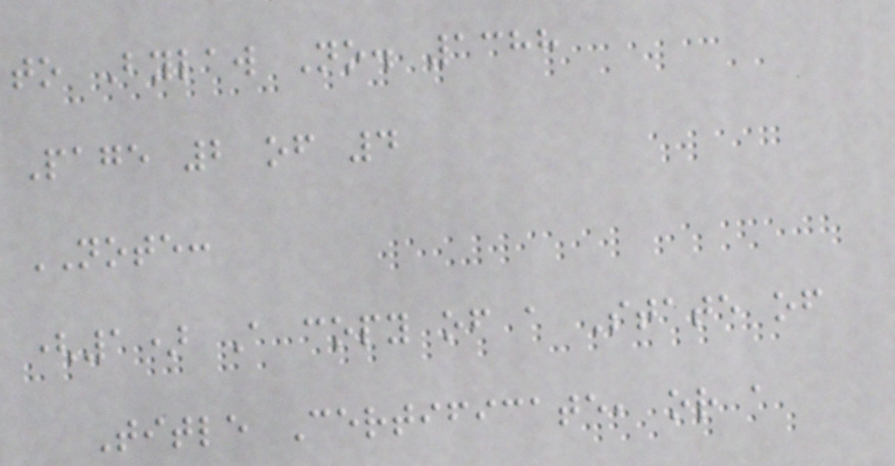to Bylaw No. 1388
Page 2 of 4
NOTE:
(1) A copy of a State of
Title Certificate, or a
